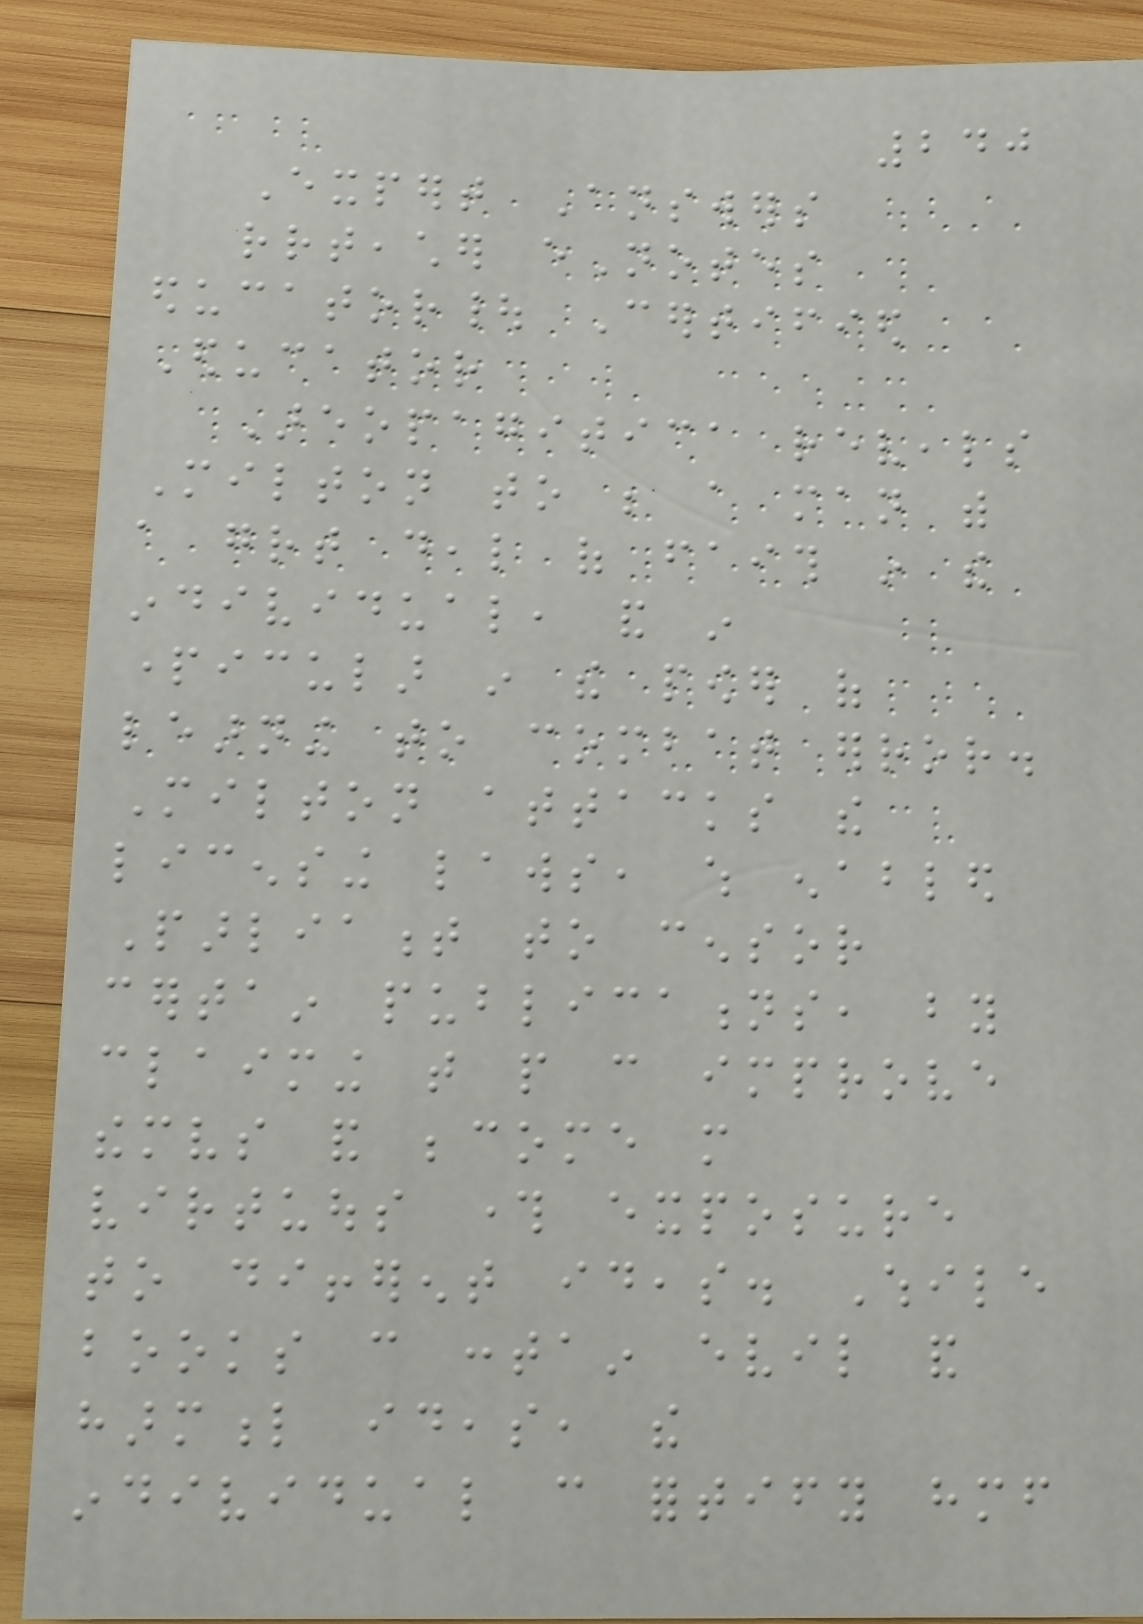240
Expert Answers
rrteacher eNotes
educator| Certified
Educator
Areopagitica reveals
Milton to be a man with
a great deal of faith in the
individual, and in
particular in the power of
learning to combat error.
Milton attacks the
licensing laws, which enabled
Parliament to censor
certain publications, by
claiming that people can improve
themselves and become more
virtuous through exposure
to different ideas. While
books can contain evil and
harmful ideas, the
individual can fortify himself
